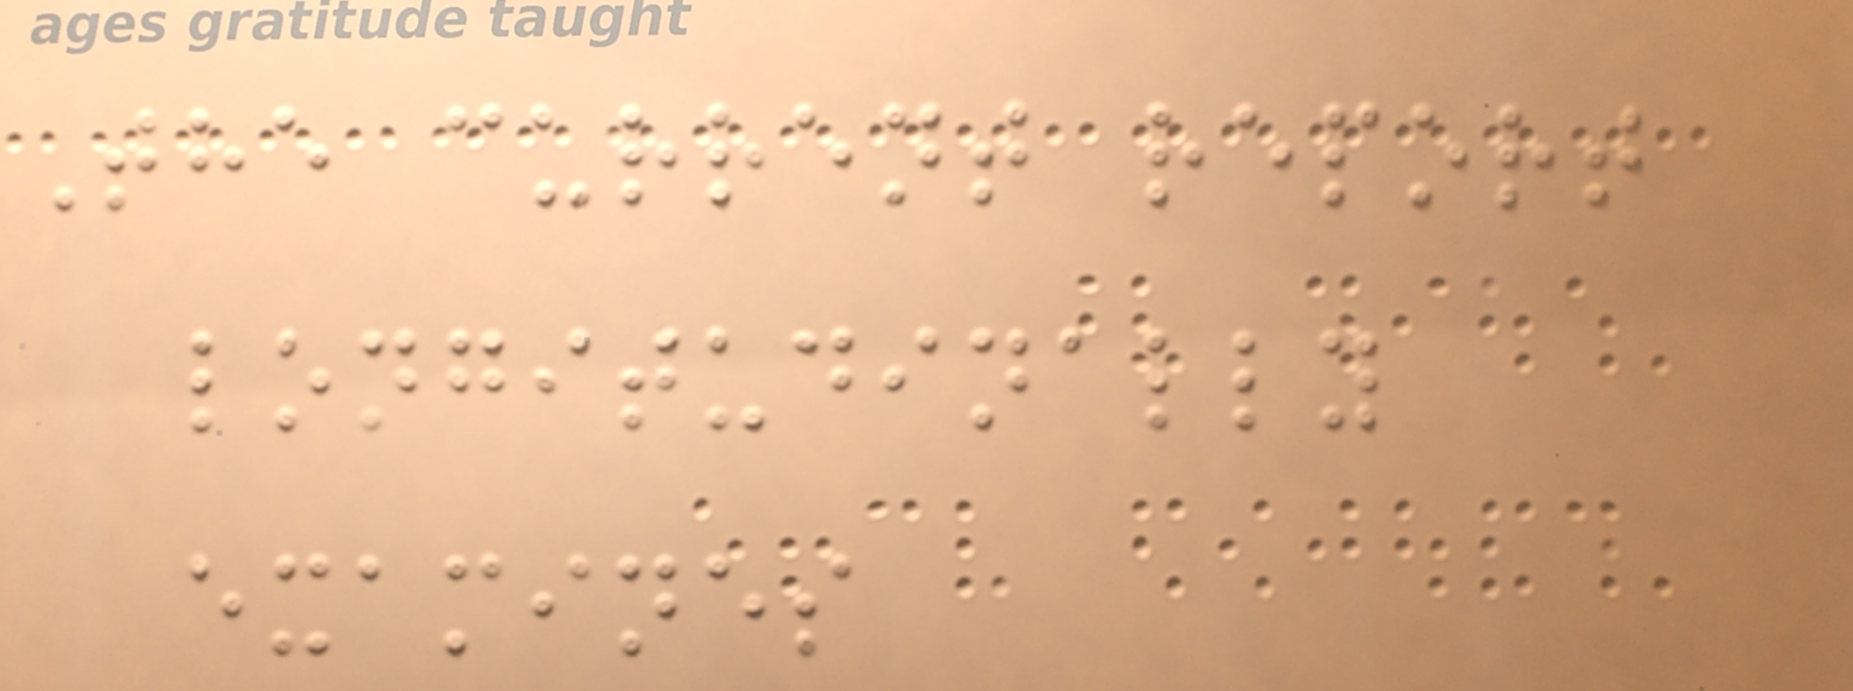The current report
longitudinally
examines
